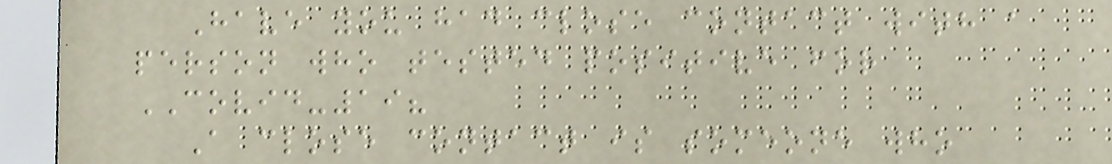Have you had close contact with a
person who tested positive for
COVID-19?
A close contact is someone who
